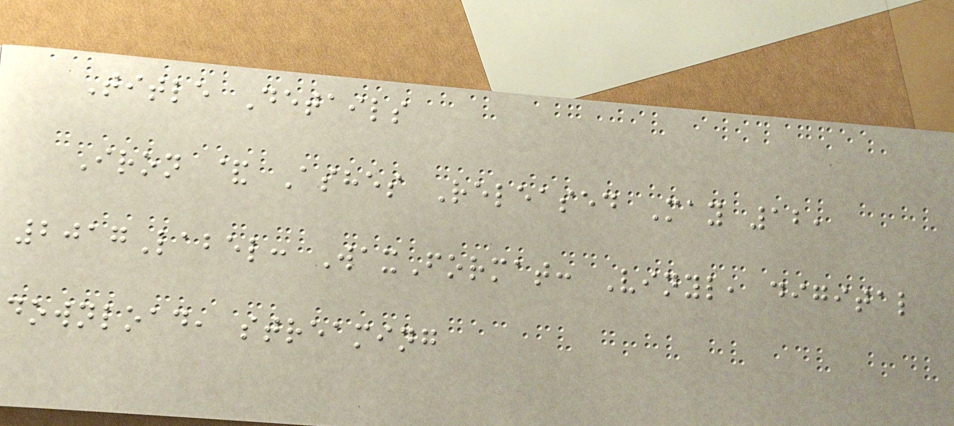Title Details
Iron & Ashes Released May 12,
2017Label: WaxFormat: Vinyl, digital
download, streaming
